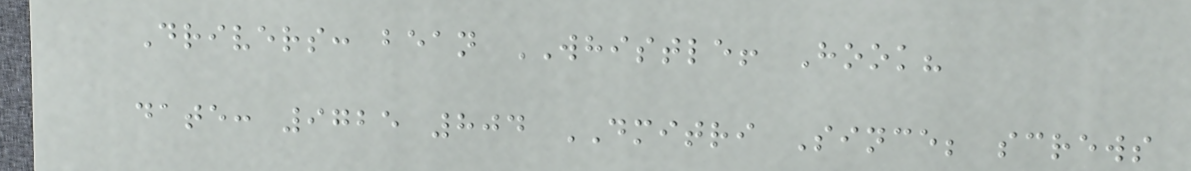Drivers: bean WHISTLE! Hook?
date: 9725 804 DMITRI Since; screws
